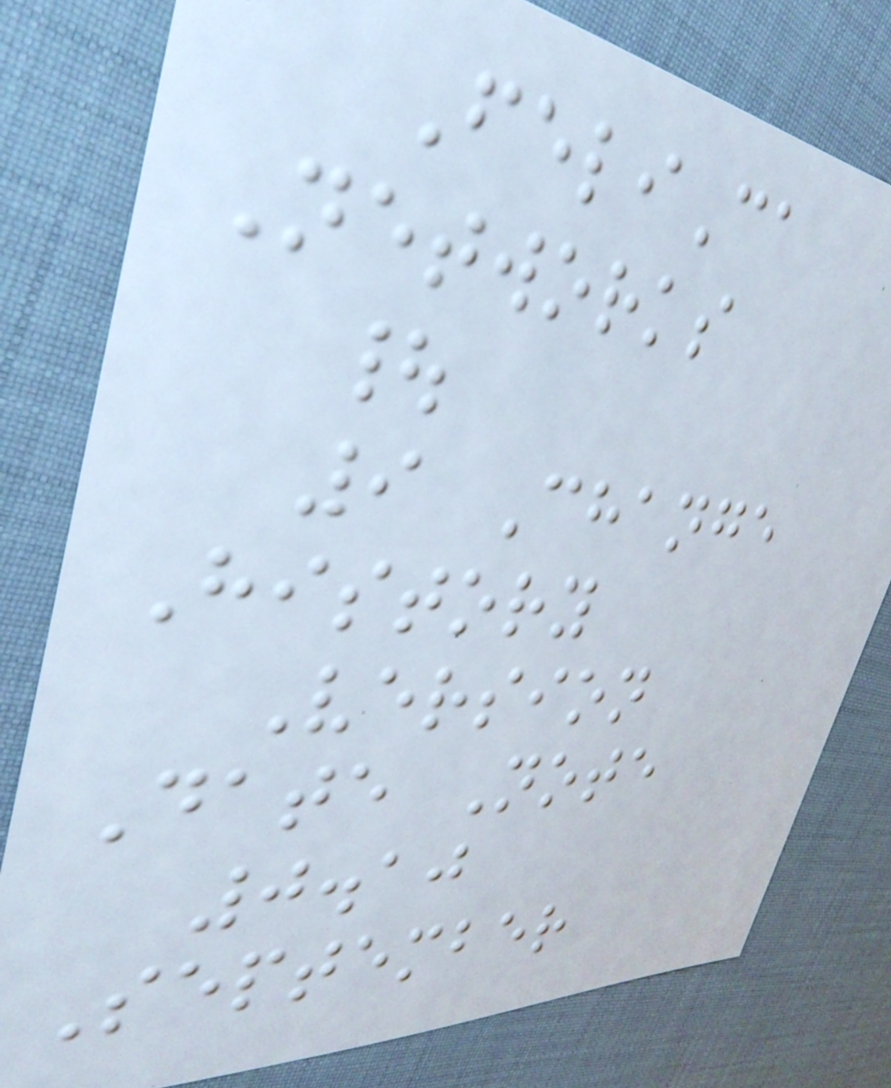FeliCa
Networks
|
9 Change
History
Version
Date Note
0.10
September
